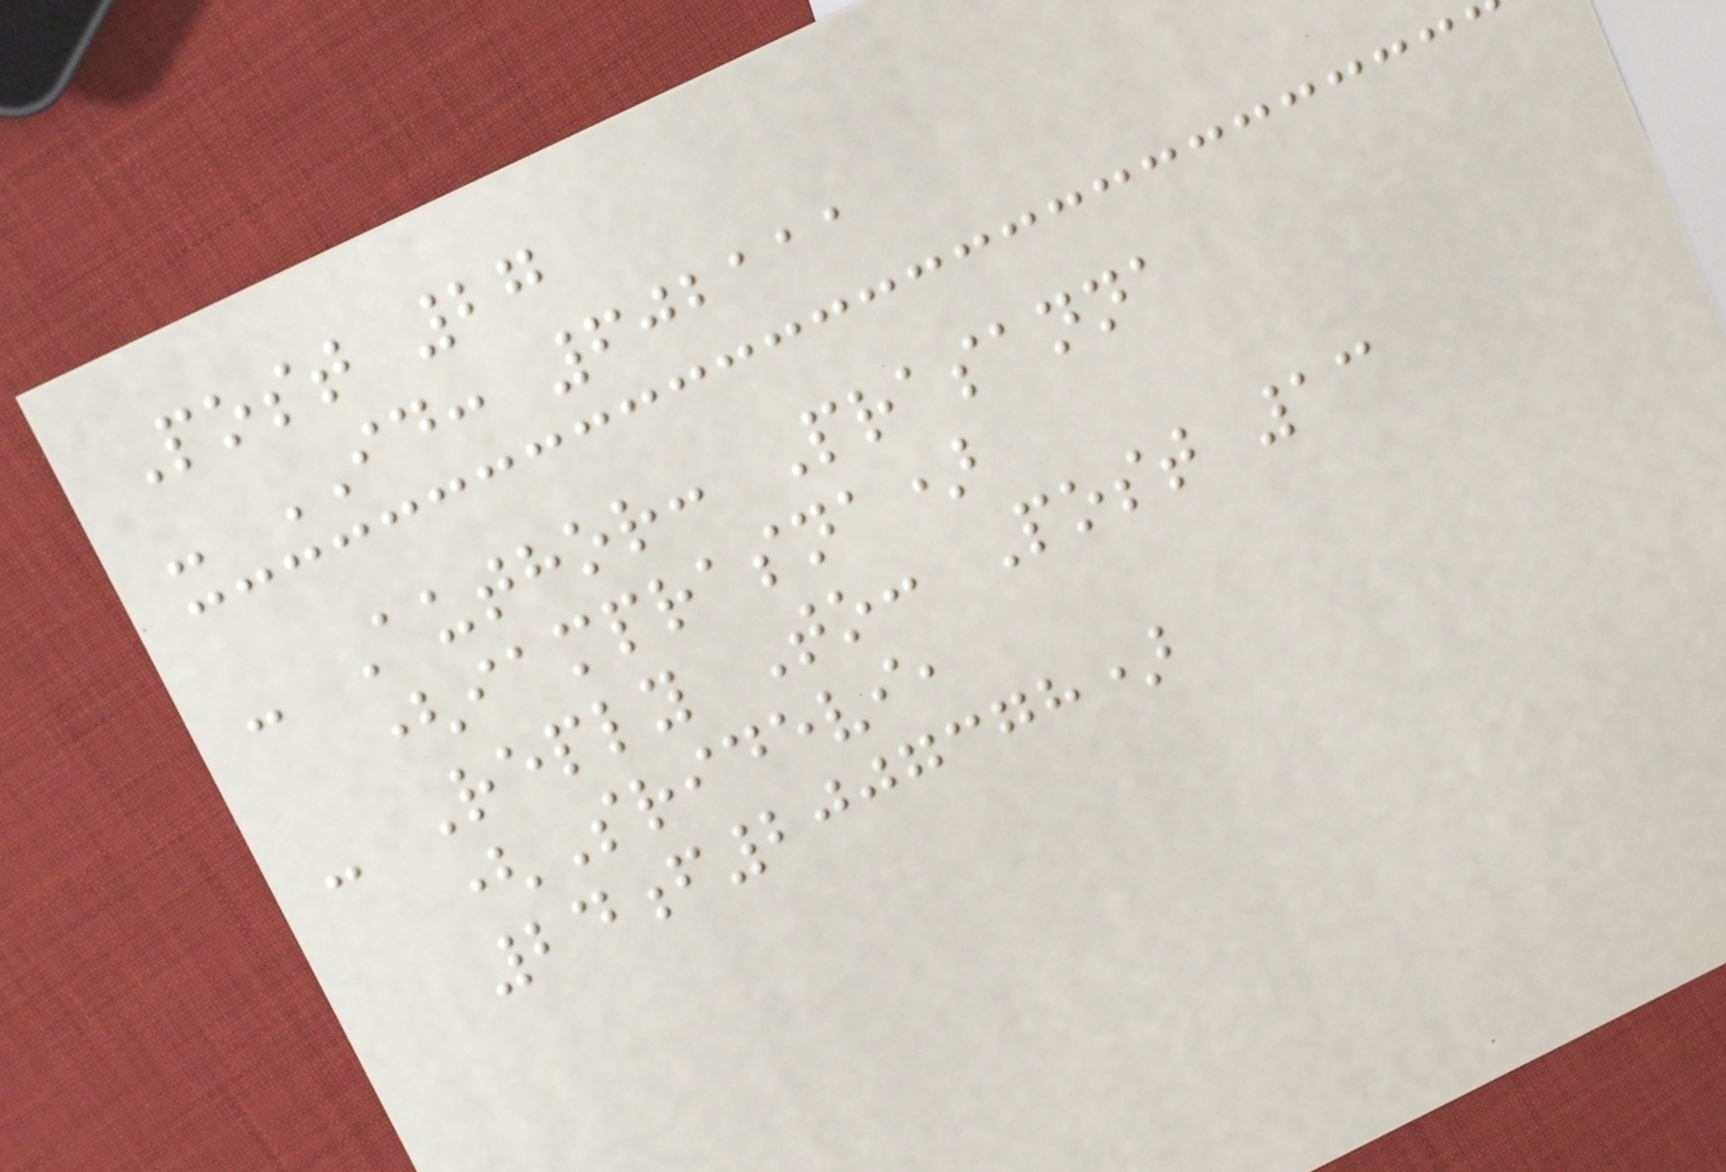Post 27
- ID: 602111
- Author: Prasanna
(iamprasna)
- Reply To: Post 13
(Sridevi,
24f2007378)
